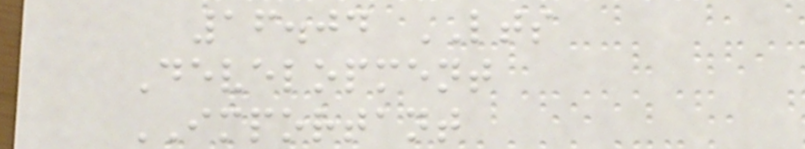16.04 LTS
Development
IMPORTANT
